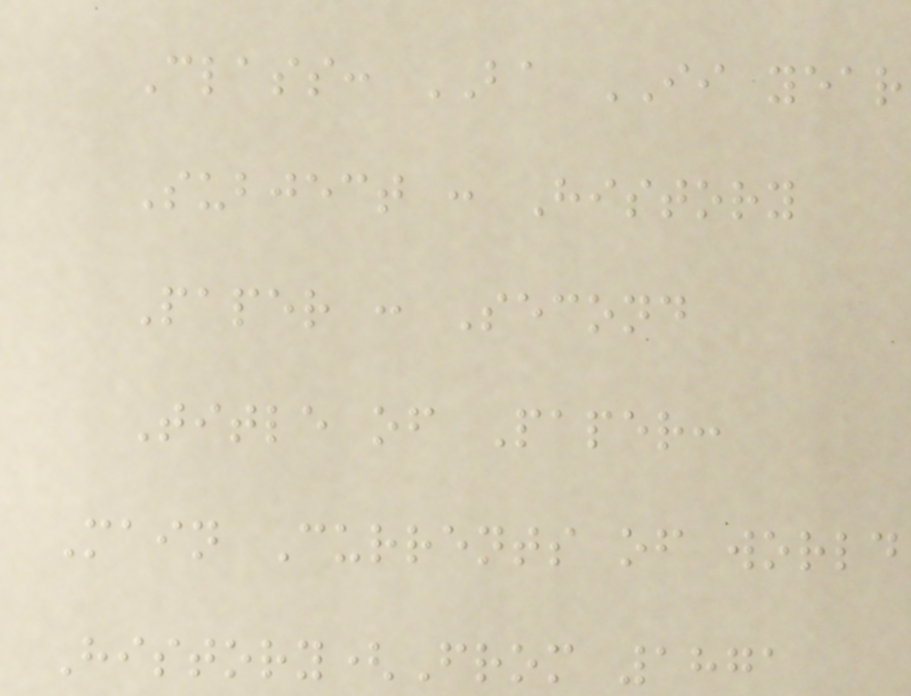Class: BA II year
Subject : History
Paper : Second
Title of Paper:
Main Currents of world
History(From 1871
